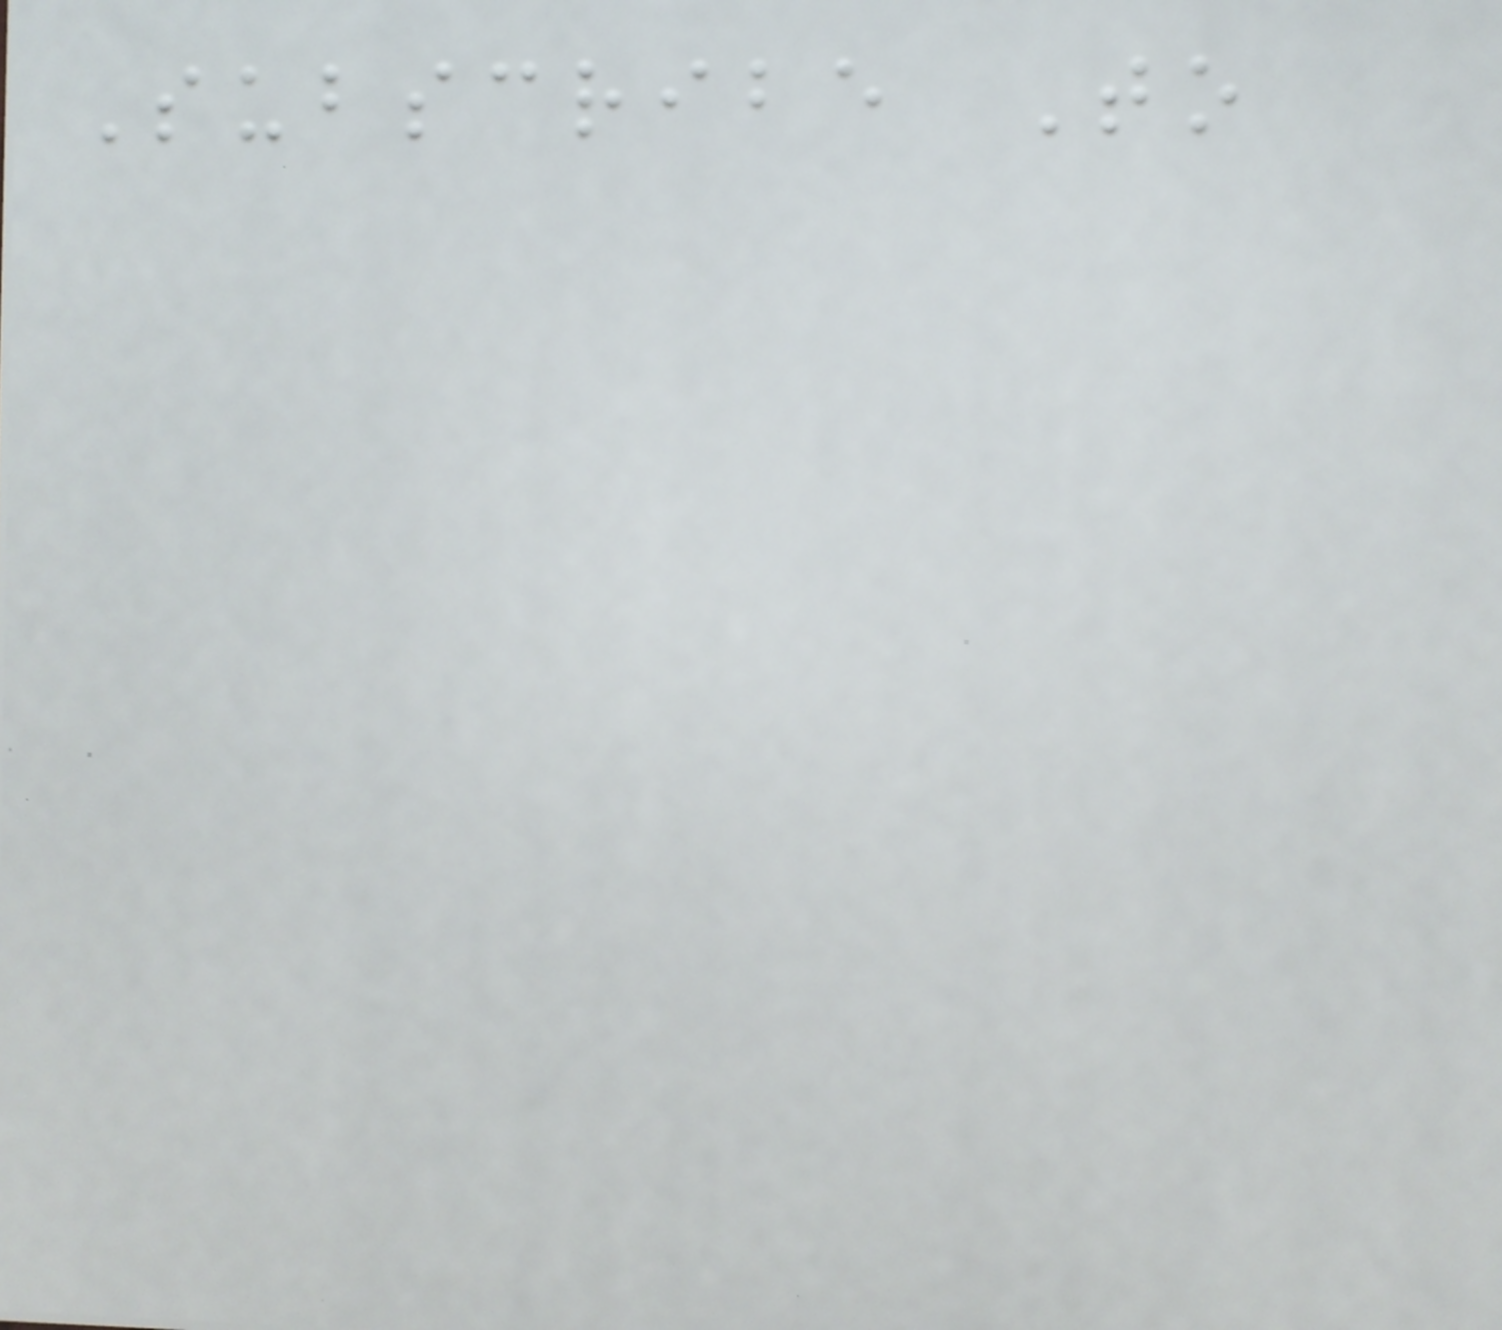Subscribe To
